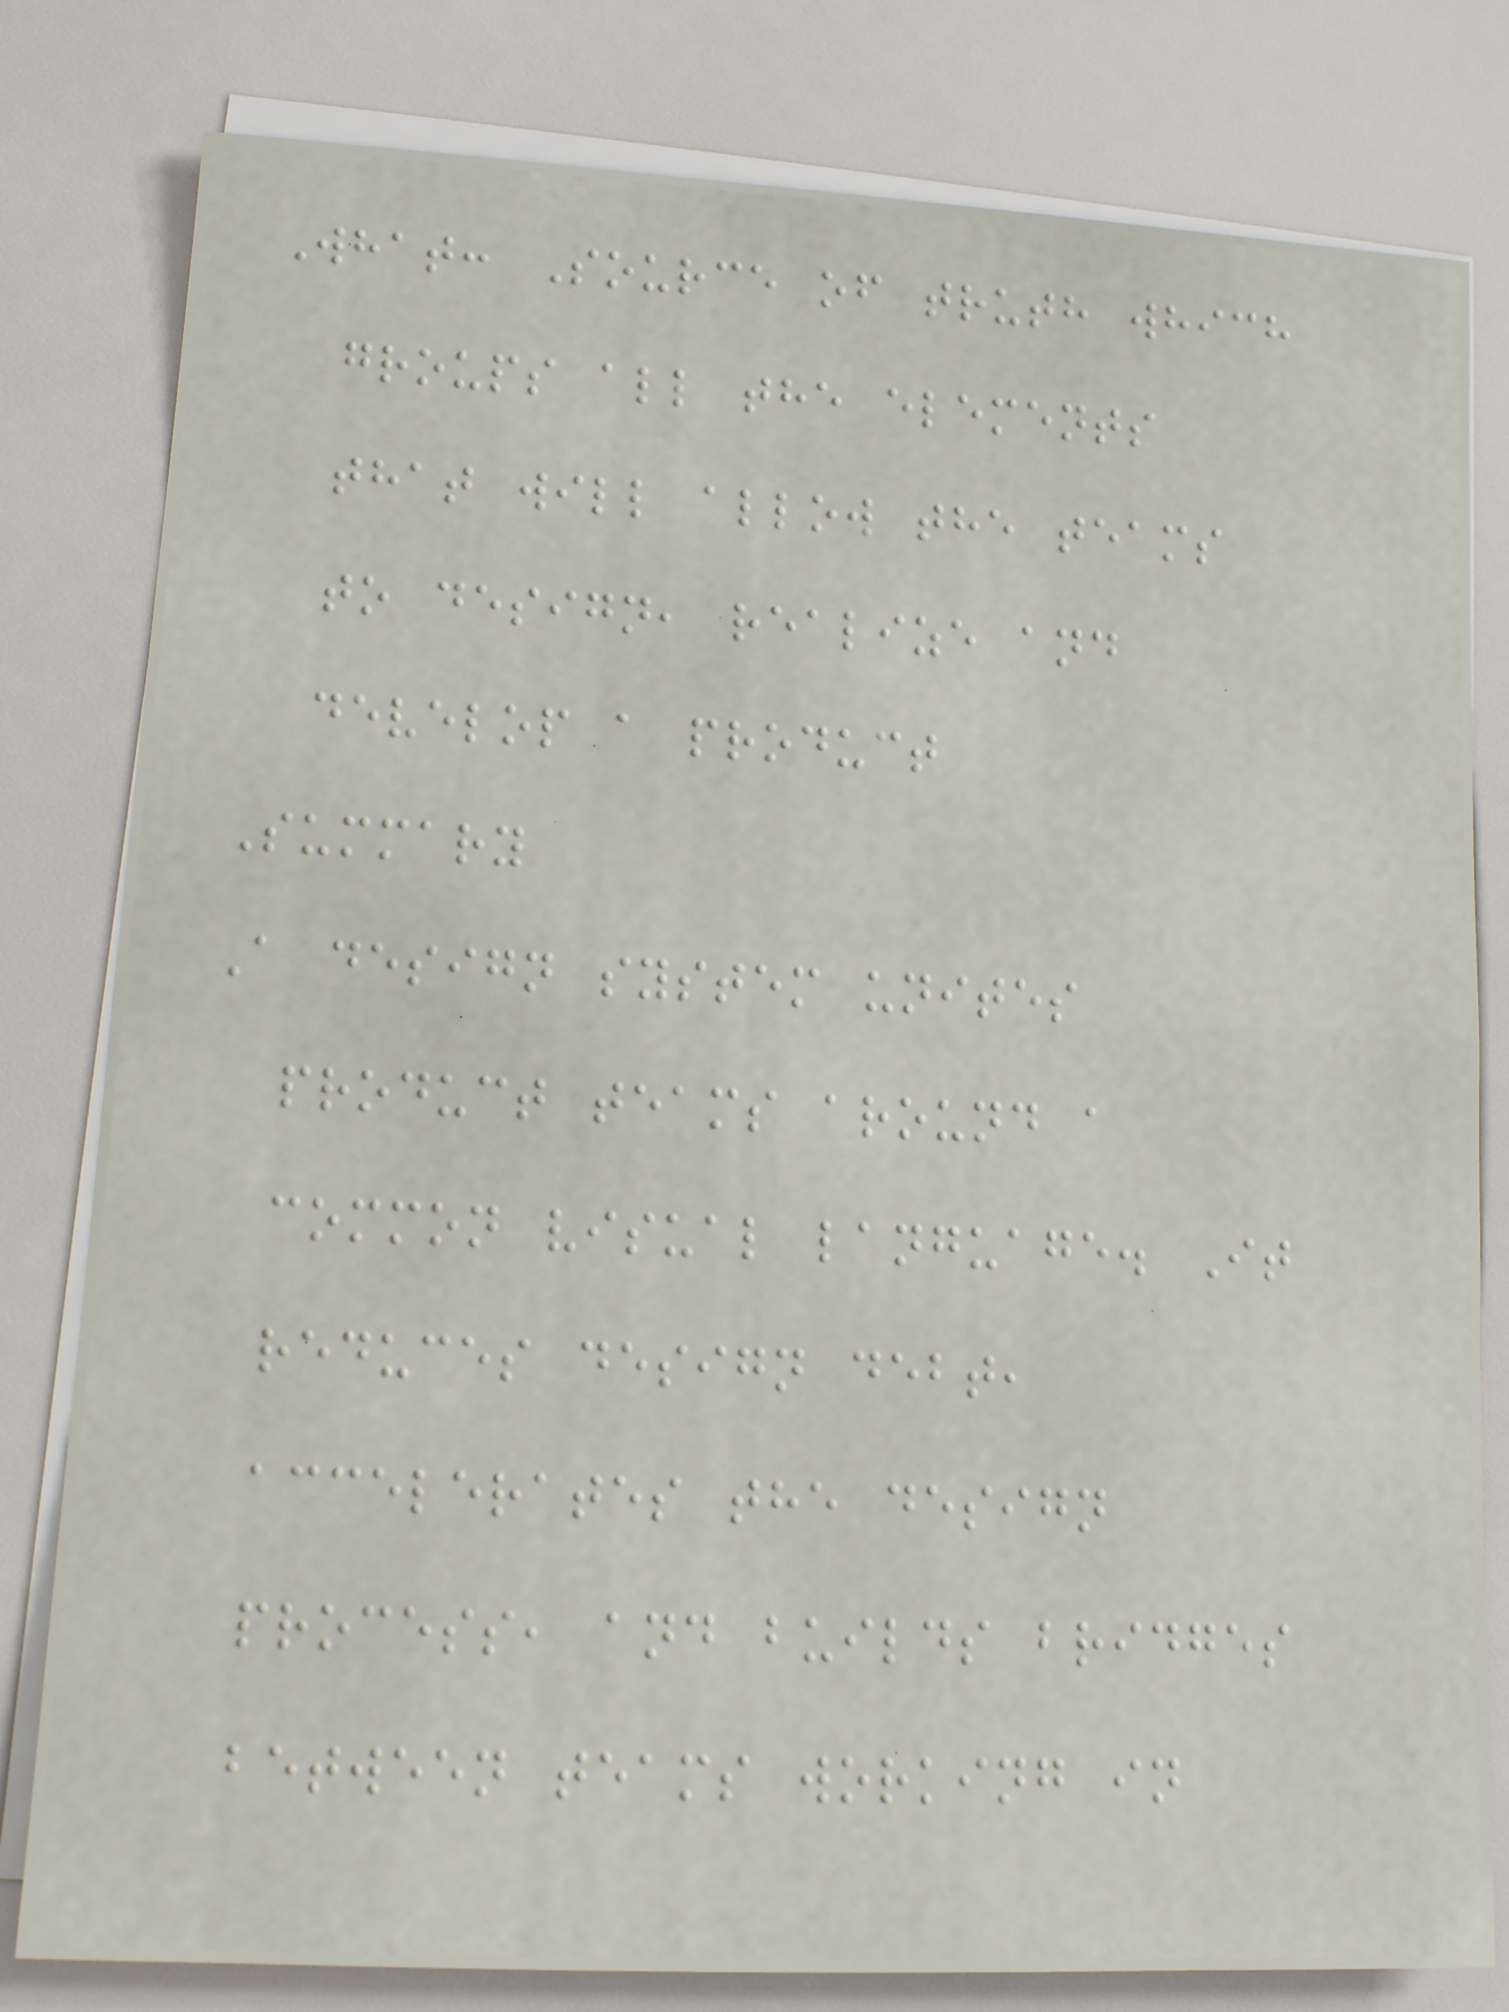What: Source of truth which
groups all the elements
that will allow the teams
to design, realize and
develop a product
Summary
A design system unites
product teams around a
common visual language. It
reduces design debt,
accelerates the design
process, and builds bridges
between teams working in
